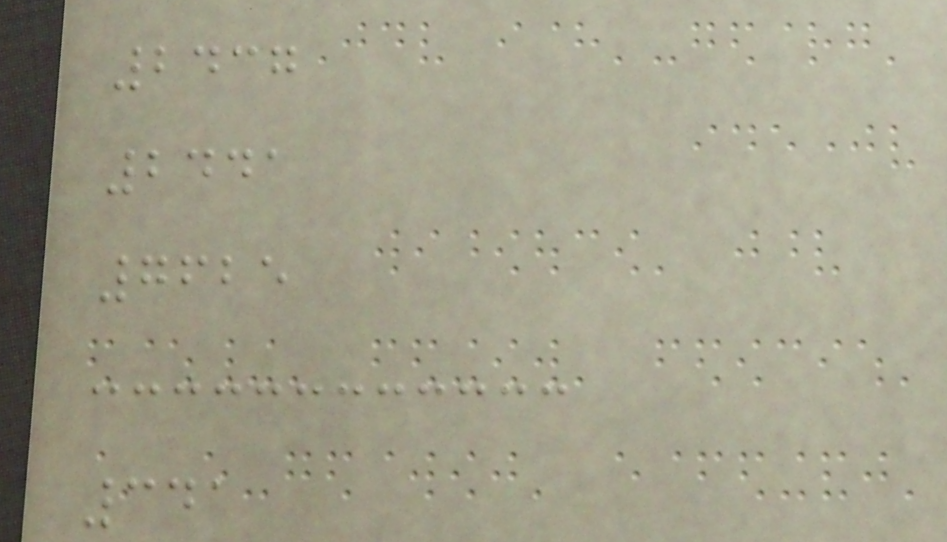2437
2441
7625
341
